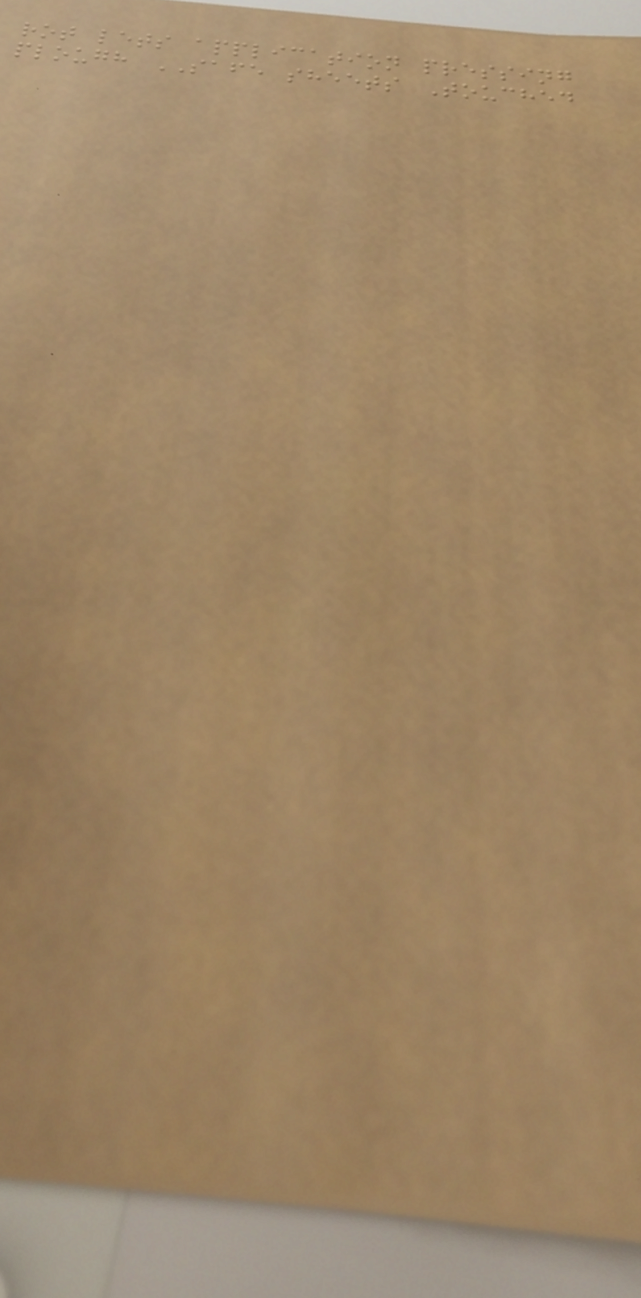rot lets application pressing
plough SAFE sheets Touched
